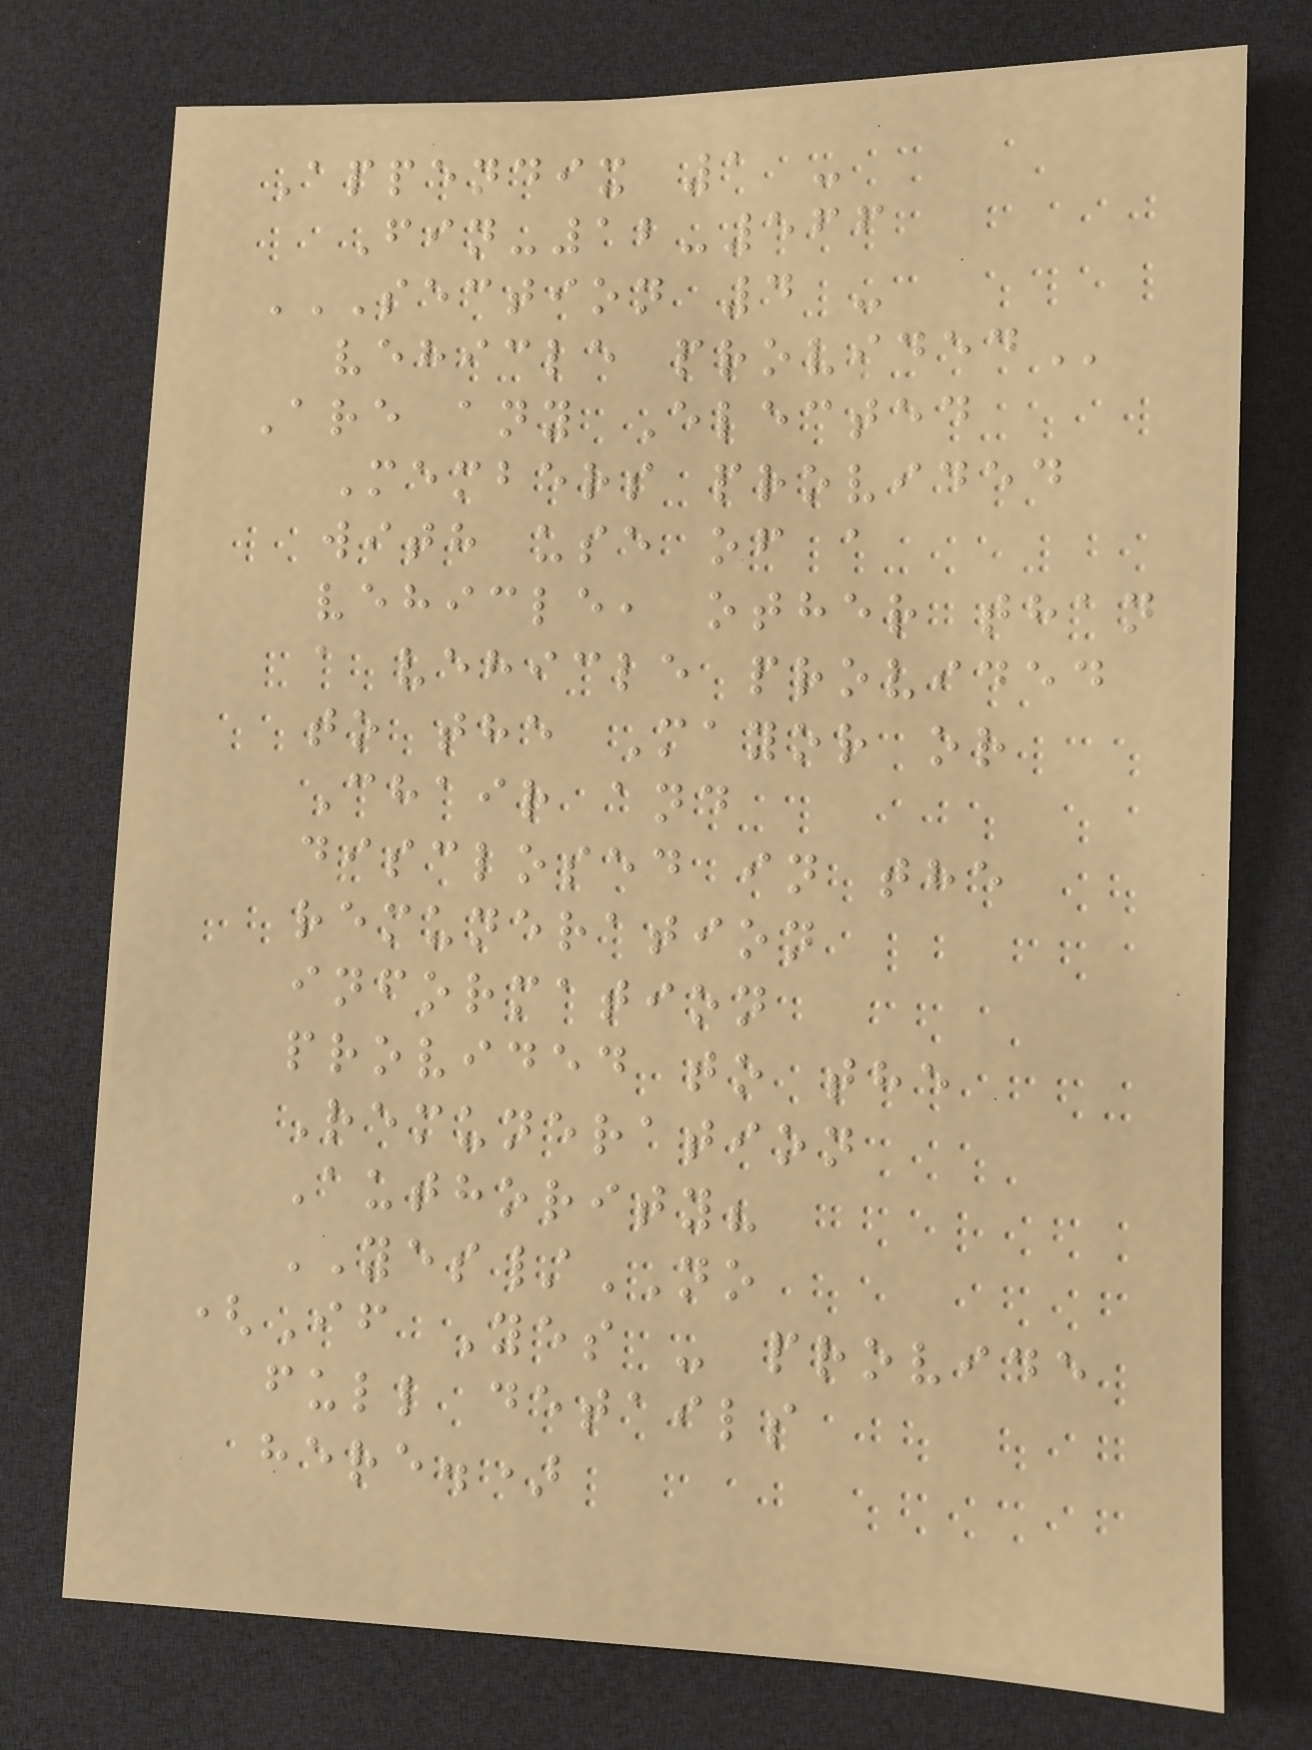Appendix 1 -
Fin-12-566
SECTION 4 -
VEHICLE PROVIDED
Are any Elected
Members provided
with use of a
vehicle, other than
a vehicle provided
to the Mayor or
Chair and
disclosed in the
remuneration
information
provided to the
Remuneration
Authority?
YES/NO
(If Yes - provide
full details
here.)
